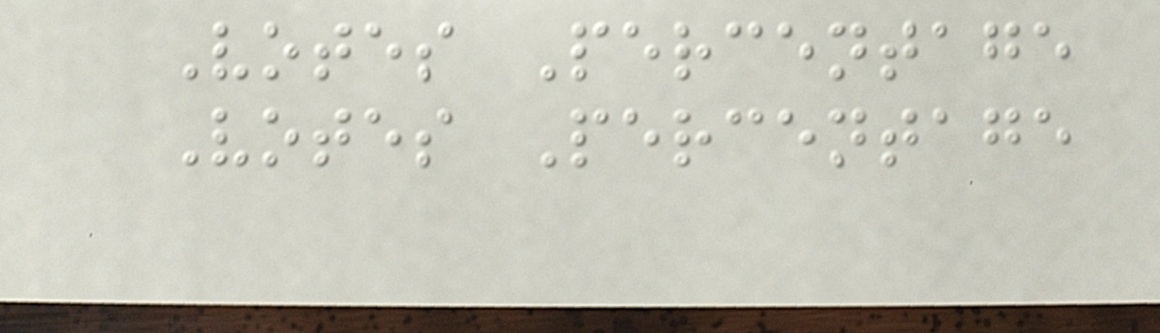Votes Percentage
Votes Percentage
